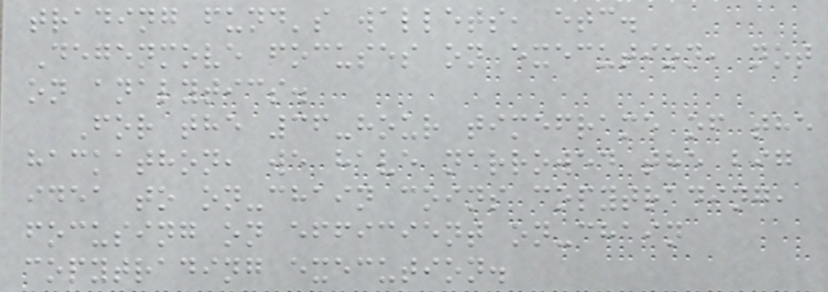trading fund's wallets, etc.
Degenmove focuses on execution, not
on analytics.
For the 36-hour timeframe of the
hackathon, we have narrowed the big
idea to on-chain coins copytrading,
focusing on efficient on-chain
copytrading execution.
